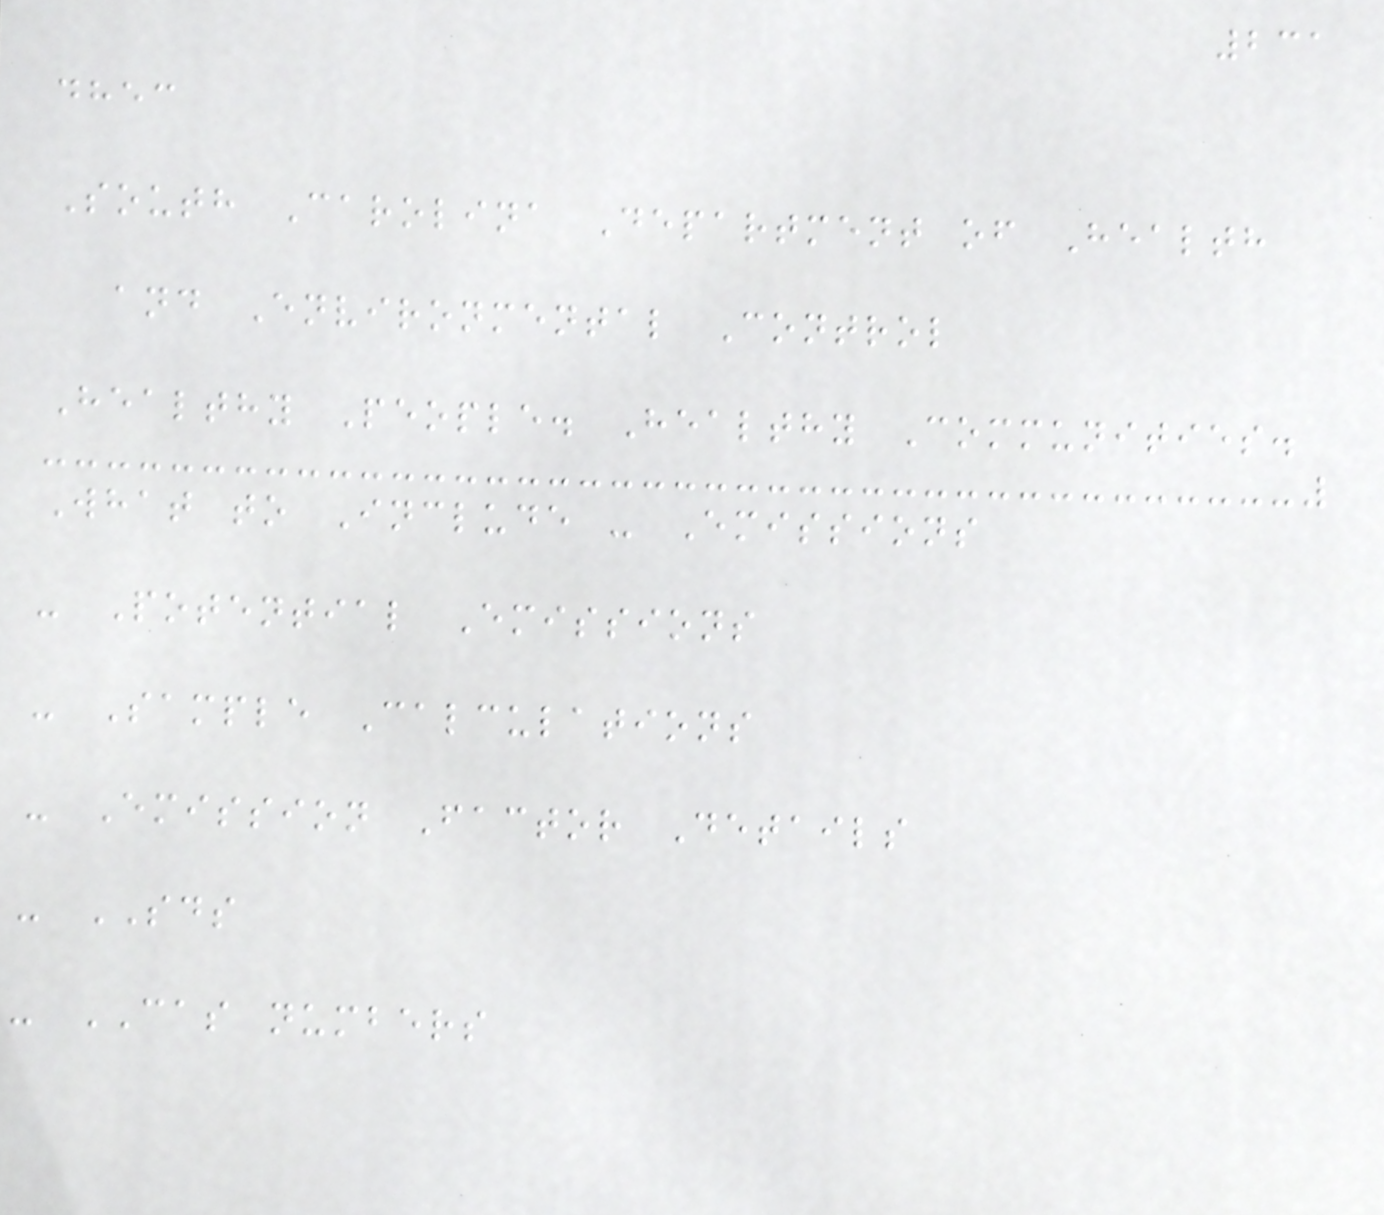231
dhec
South Carolina Department of Health
and Environmental Control
Healthy People. Healthy Communities.
What to Include - Emissions
- Potential Emissions
- Sample Calculations
- Emission Factor Details
- SDS
- CAS numbers
